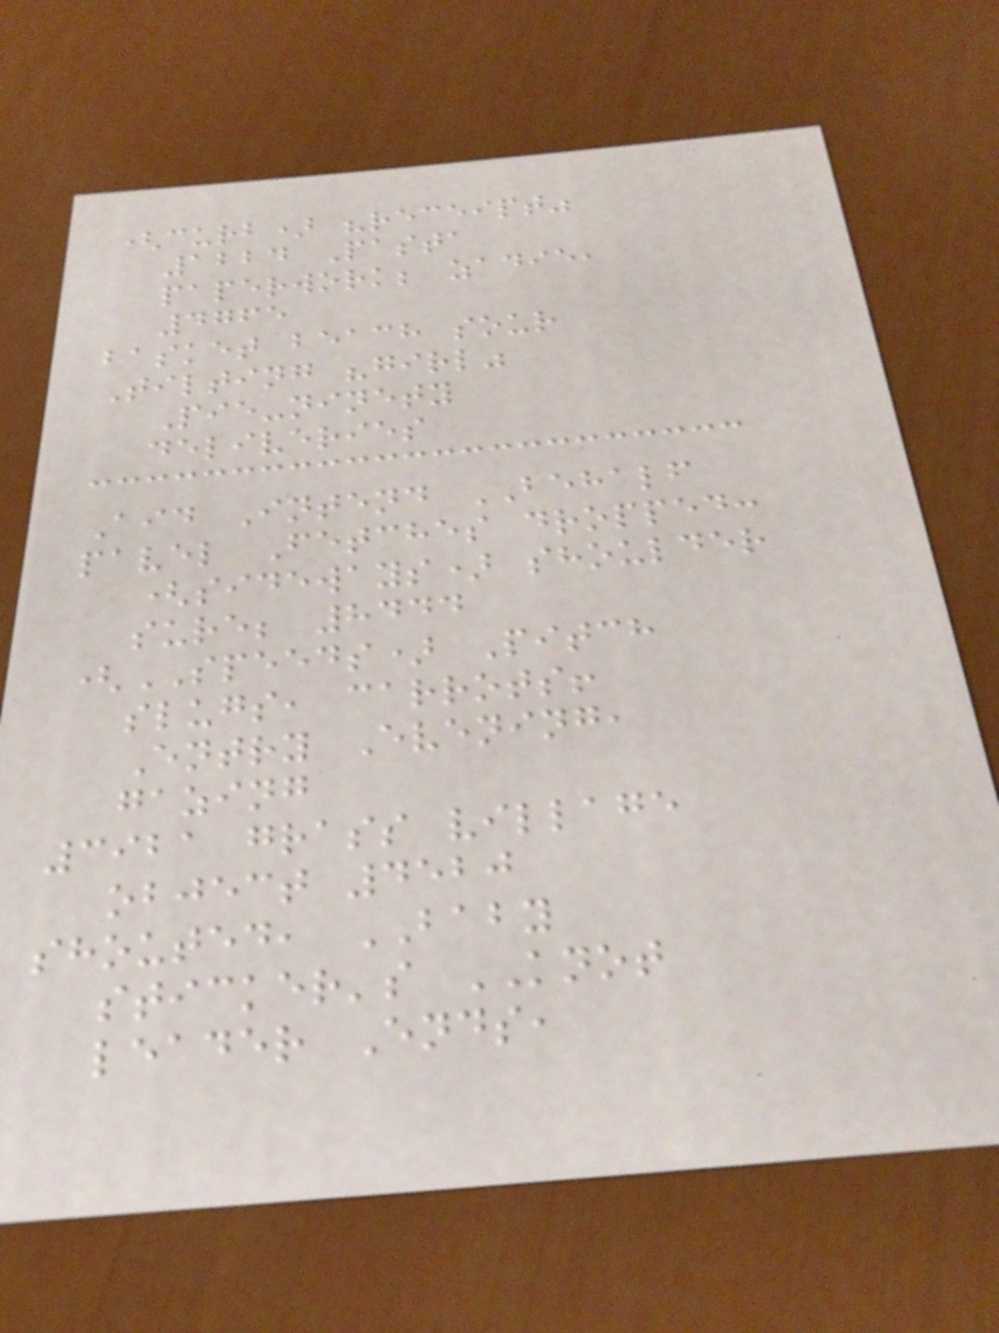(curb) "receipt"
1224 Pasta
paperwork; zadie,
4765
basket beach sour
Tilting "girl"
Pie-ninety
deliveries
Aid Intend BEHALF
pavel Fetches dropped:
(sideways) shoulder
sure; 8444
(SPEEDS) Pitch
slugs, carrots!
Entry Evening,
gazing
3921 grass village
object 4520
shouted, BABY
sticker's KNOT
leader Ends,
